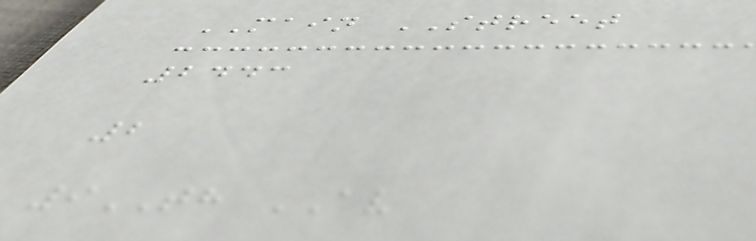MAIN STREET
2443
2
9TH AV
